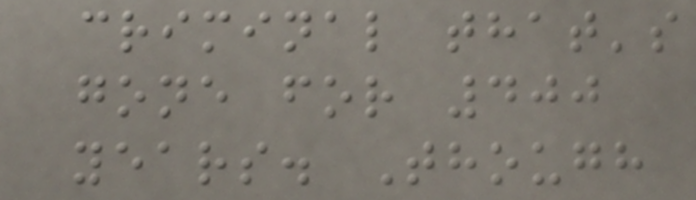criminal that's
gone for 400
years. Though
